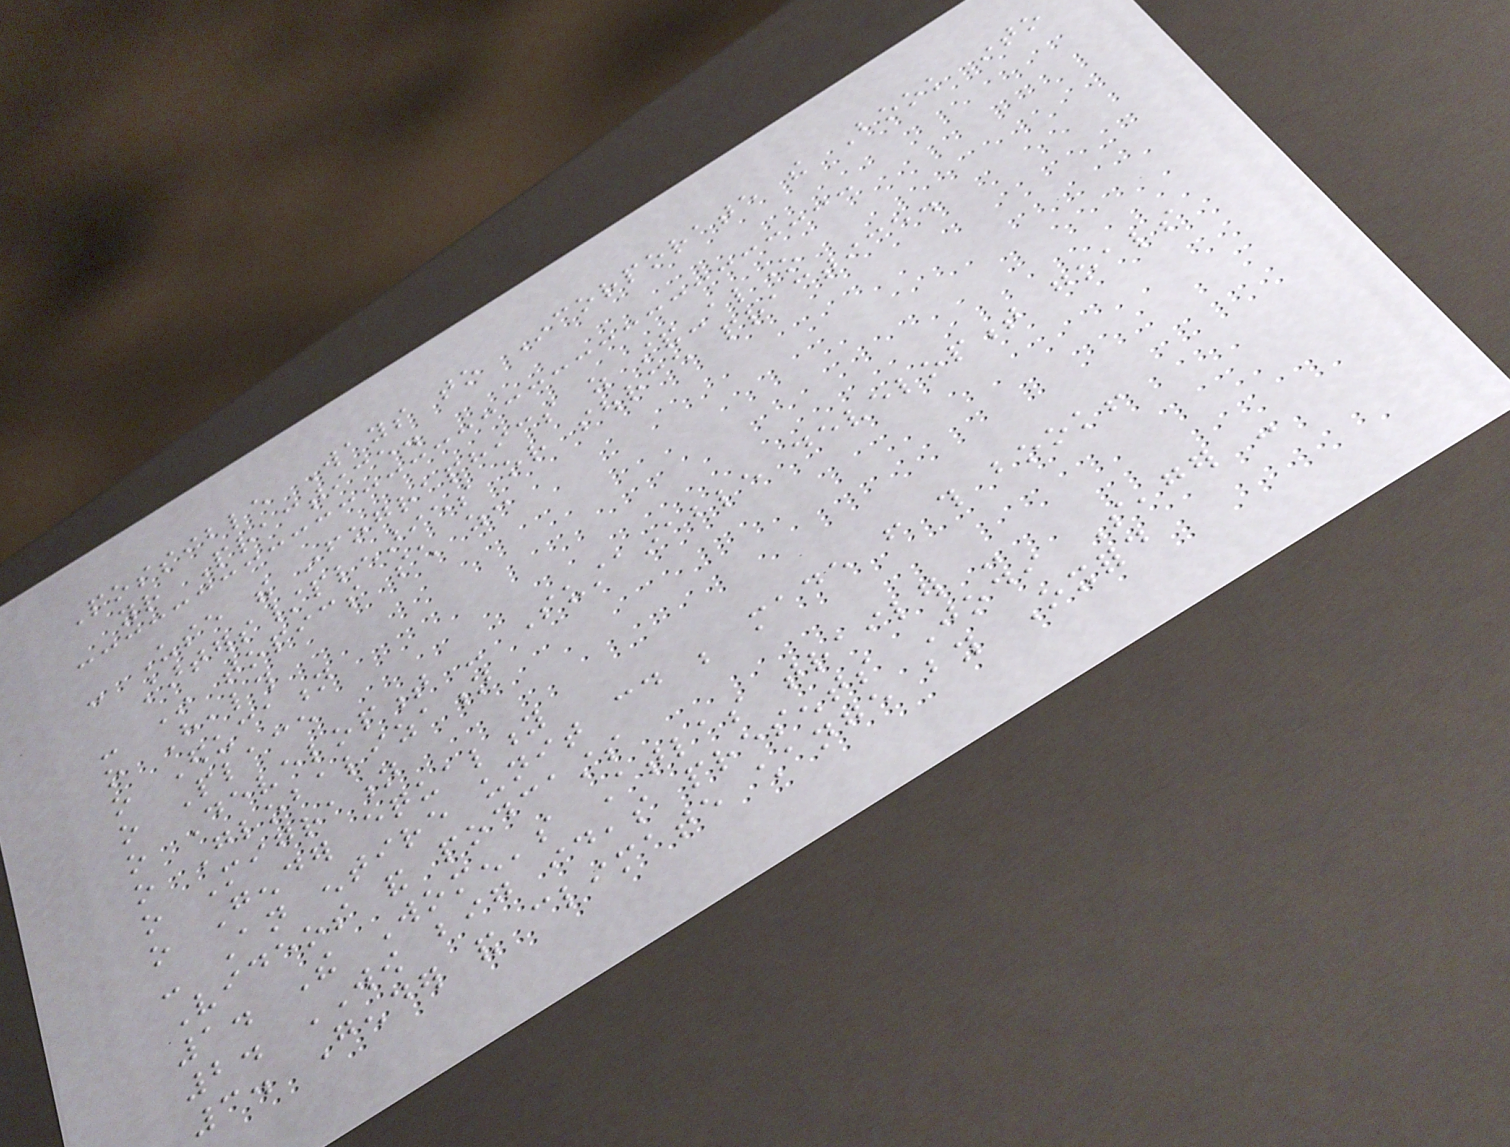Possible Ways to Incorporate the Book into
your Practice.
- Use the infographics as stand-alone
starters/plenaries or source practice.
- In topics such as:
o Health
o Education
o Place
o Development - Sustainable development goals
o Globalization
o Migration
o Gender equality
- An entire unit could be made from this book!
Videos and podcasts
1. The Women's Atlas trailer -
2. WOW big ideas presents Jodi Seager -
3. Gender and climate change by Oxford
